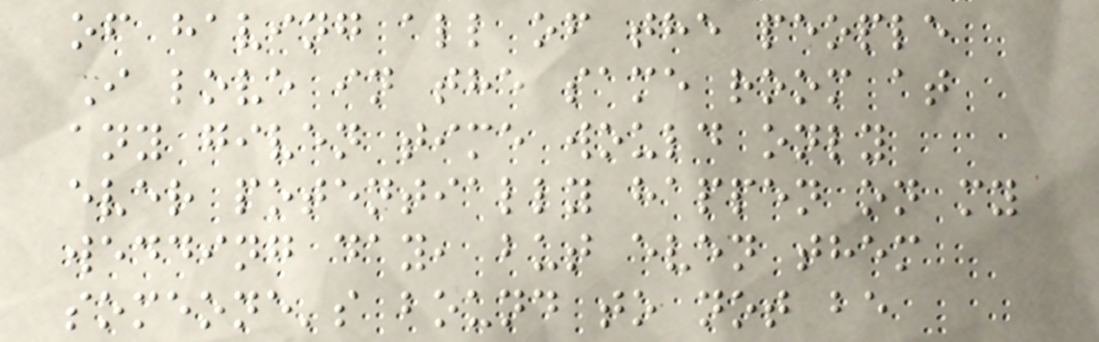of having all of the people
I love in the same room at
any given time would only
ever potentially happen on my
wedding day, but even them
someone's bound to not be
